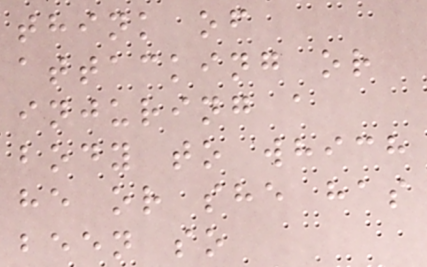think of
attacking or
injuring a
body to which
he or she has
been so
